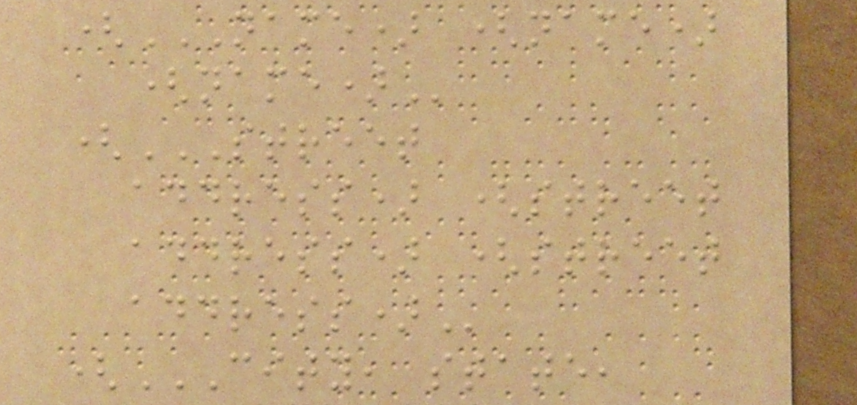(NAME) (NAME)
(NAME)
(STREET
ADDRESS) (STREET
ADDRESS) (STREET
ADDRESS)
(CITY, STATE,
